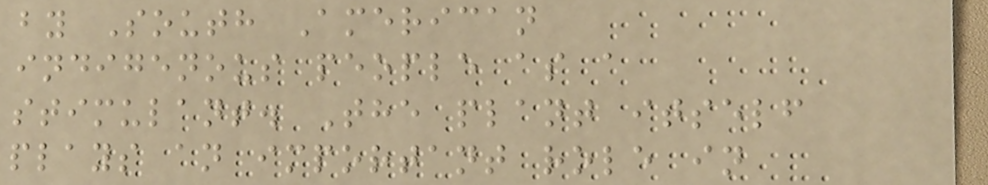by South American
indigenous people as a
stimulant. The plant itself
plays an important role in
